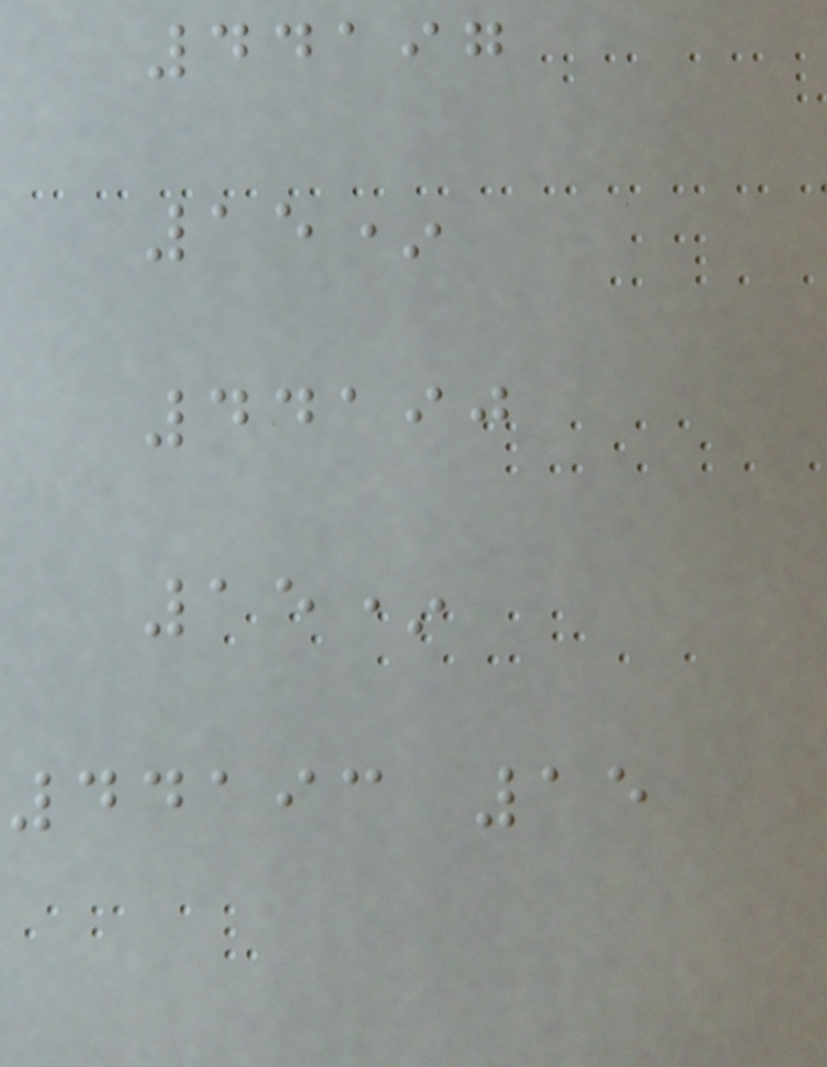44197
15*
44190
15*
44193 15
